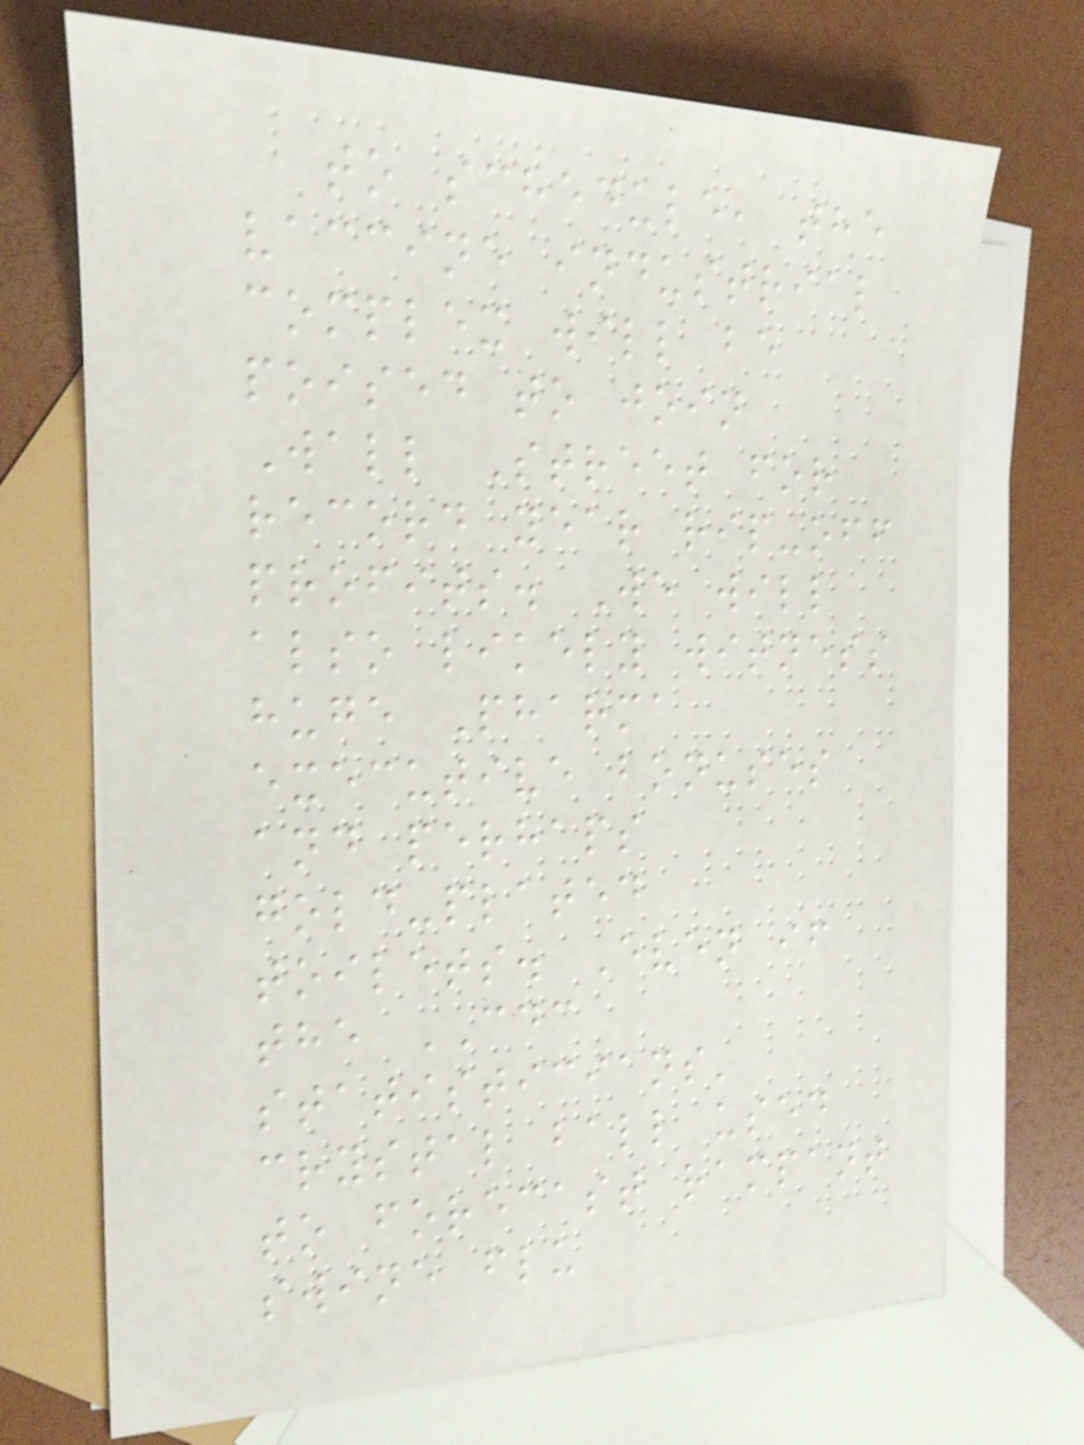to schedule, the
vaccine industrial
complex will be
poised to join
Wall Street for
record year rip-off
profits. We will
also likely witness
huge Pharma
executive bonuses
and perhaps
gold-plated
toilets. Even if
the CDC
statisticians'
crystal ball used
to forecast rampant
swine flu
